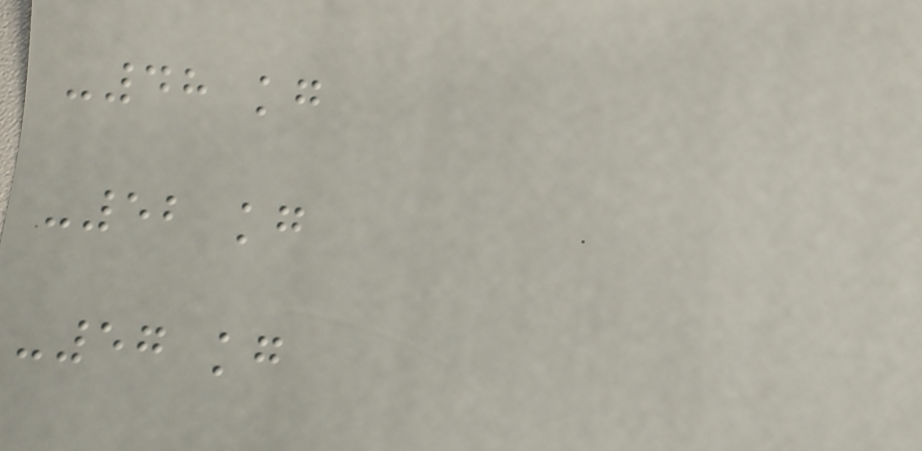-48 kg
-52 kg
-57 kg
